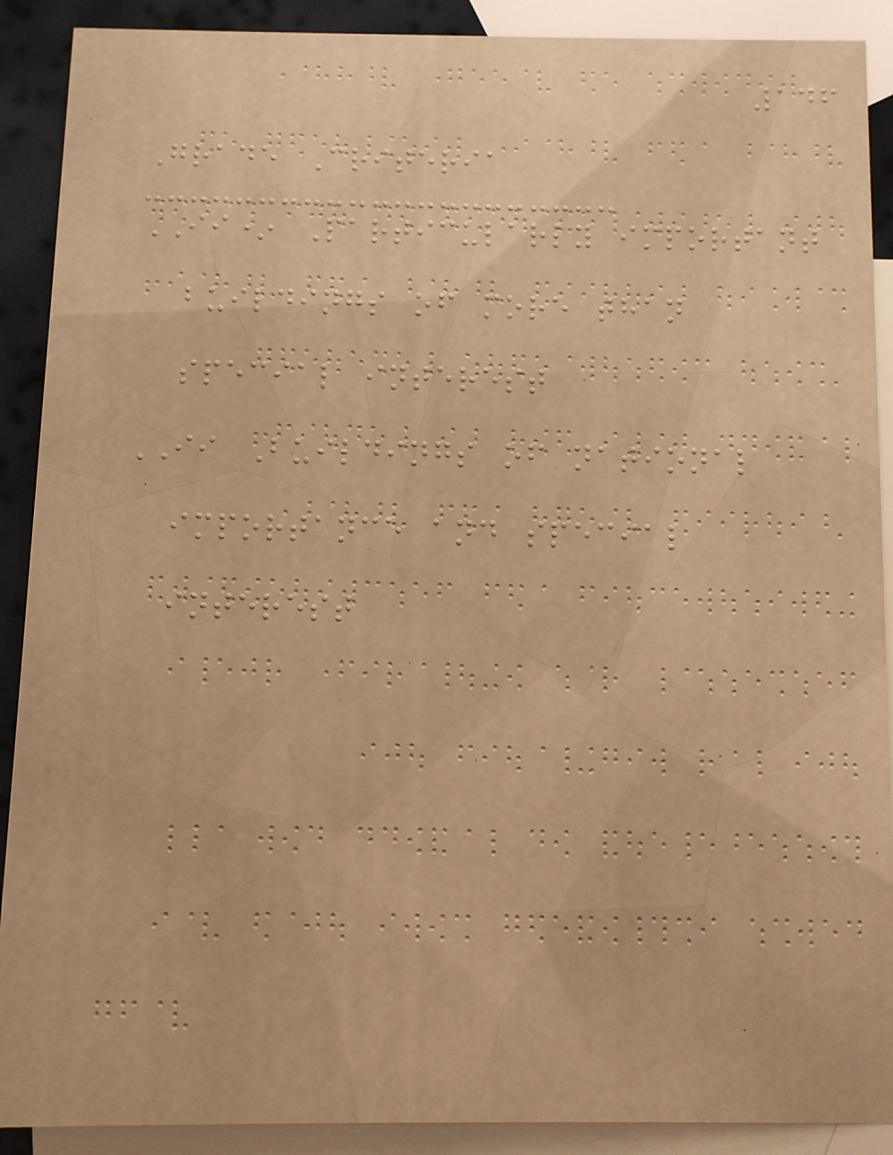146
Grade Criteria
II* Particularly important
buildings of more than
special interest
II Buildings of national
importance and special
interest
